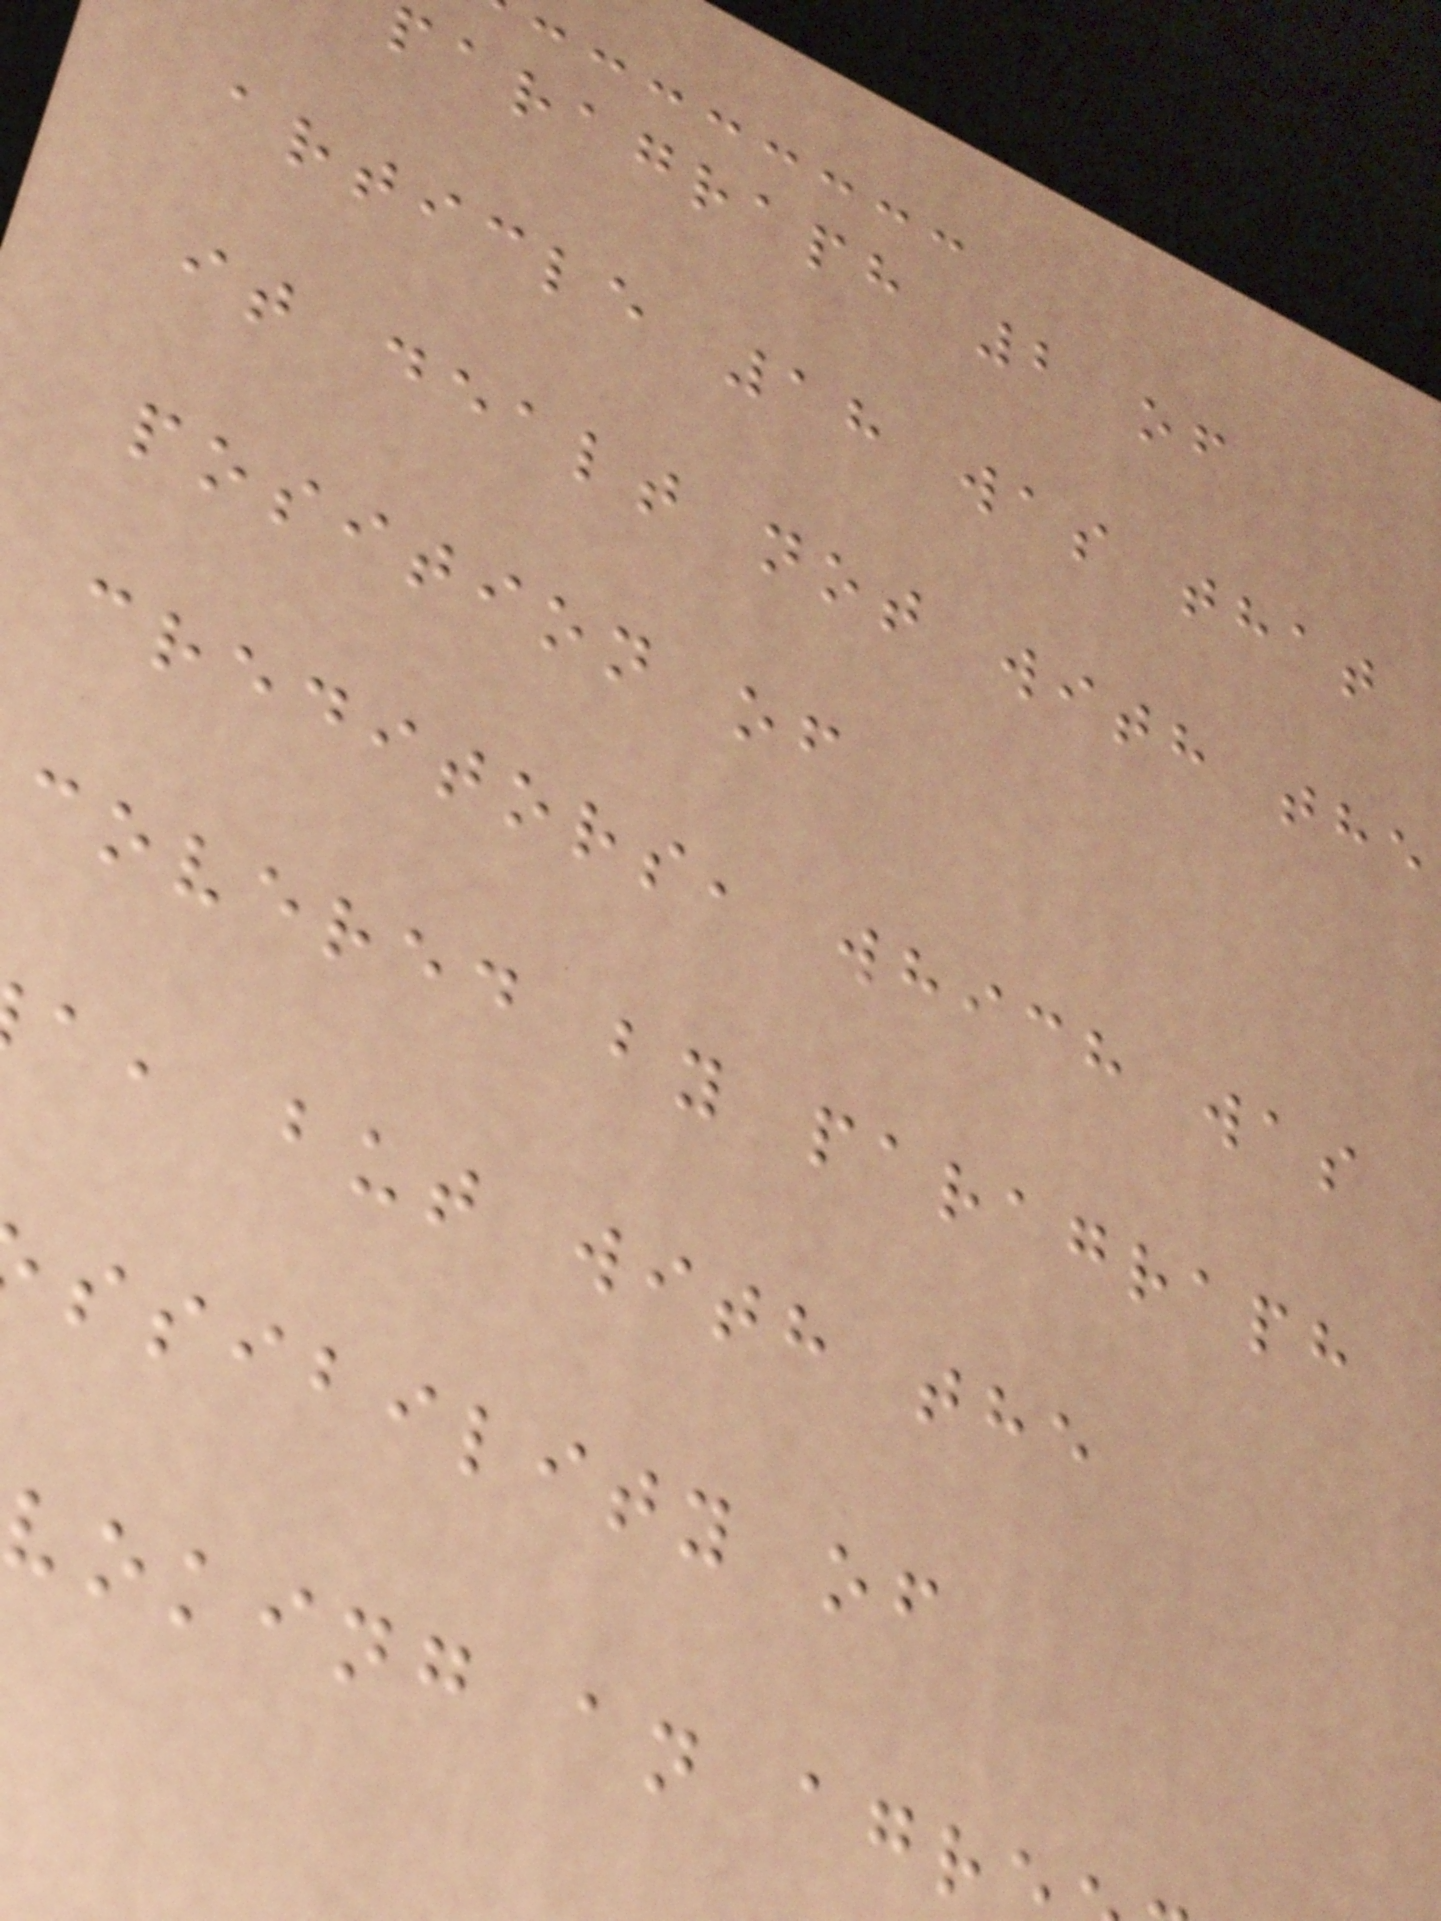paragraph 2 of
article 18 was that
it dealt not with the
position of
creditors, which was
covered by paragraph
a, but with the
ssibility of
voking an agr
